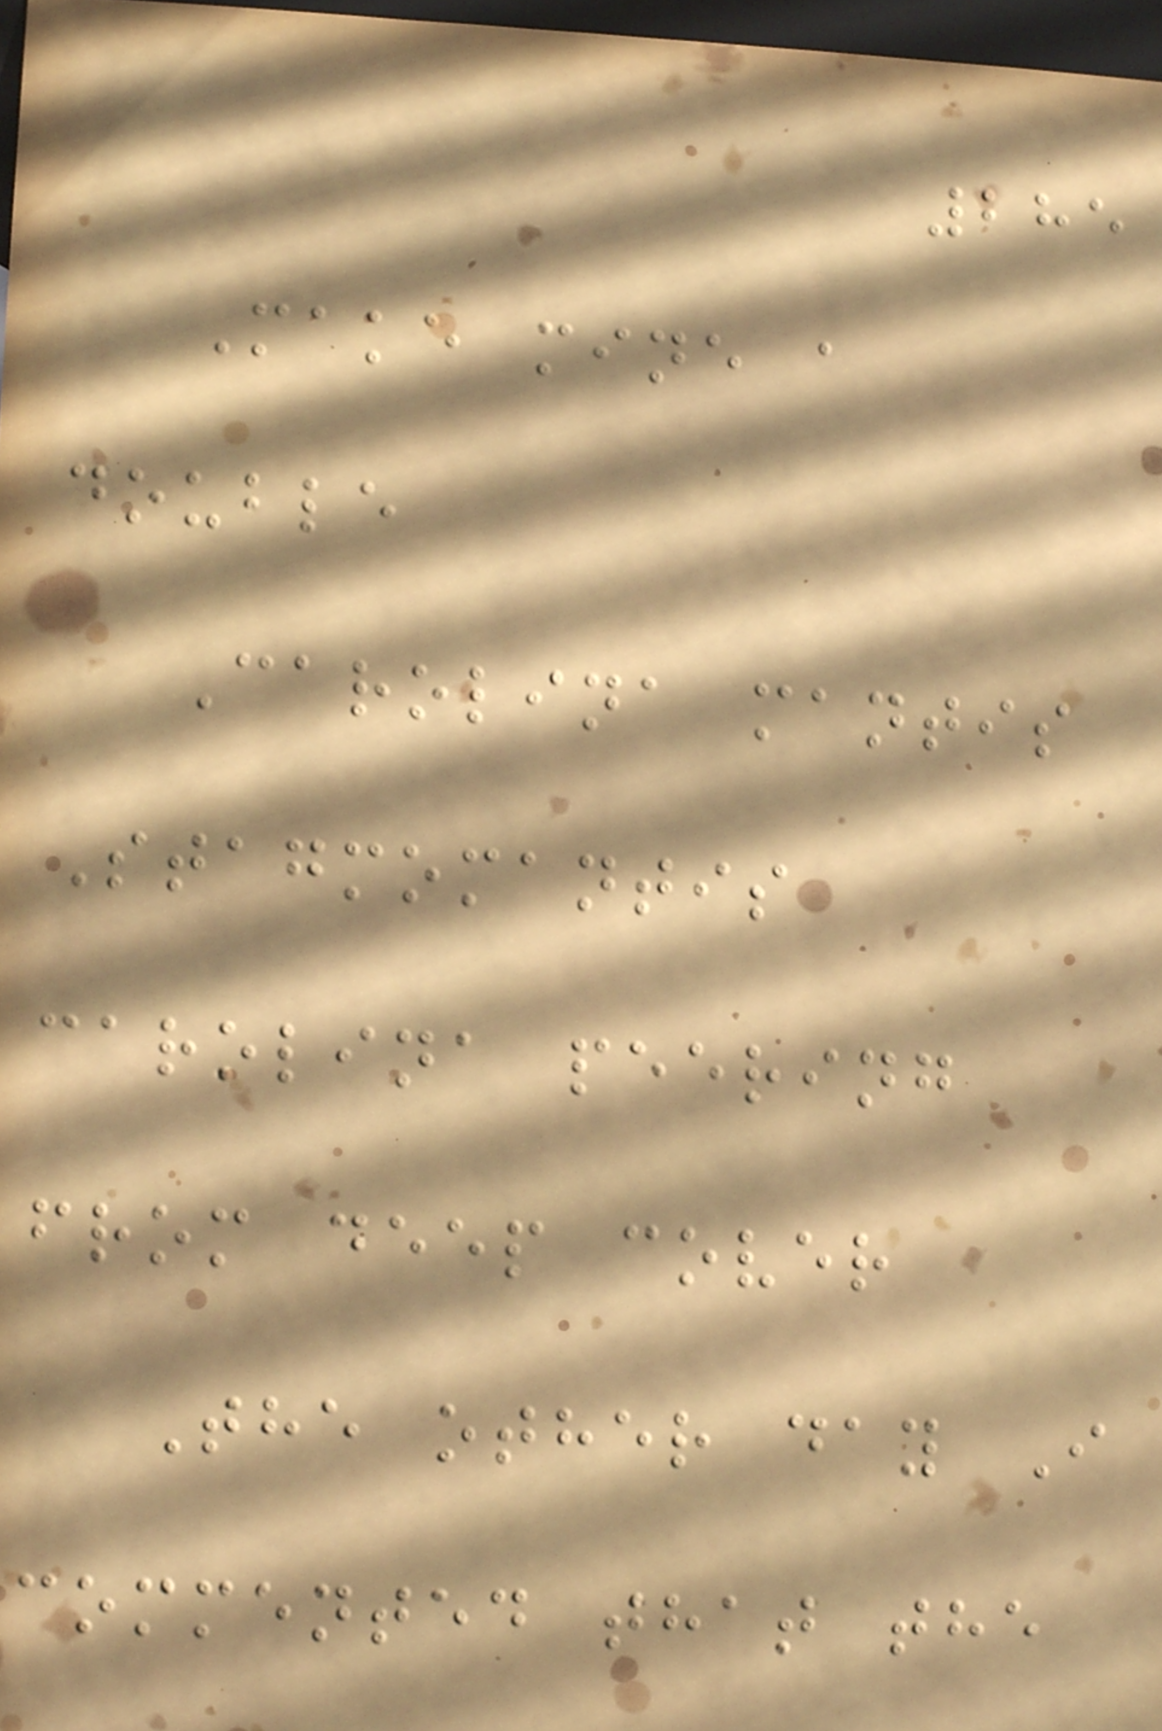285
Make mine a
double
Carolina mantis
Stagmomantis
carolina peering
from deep cover
The other day I
commented that the
